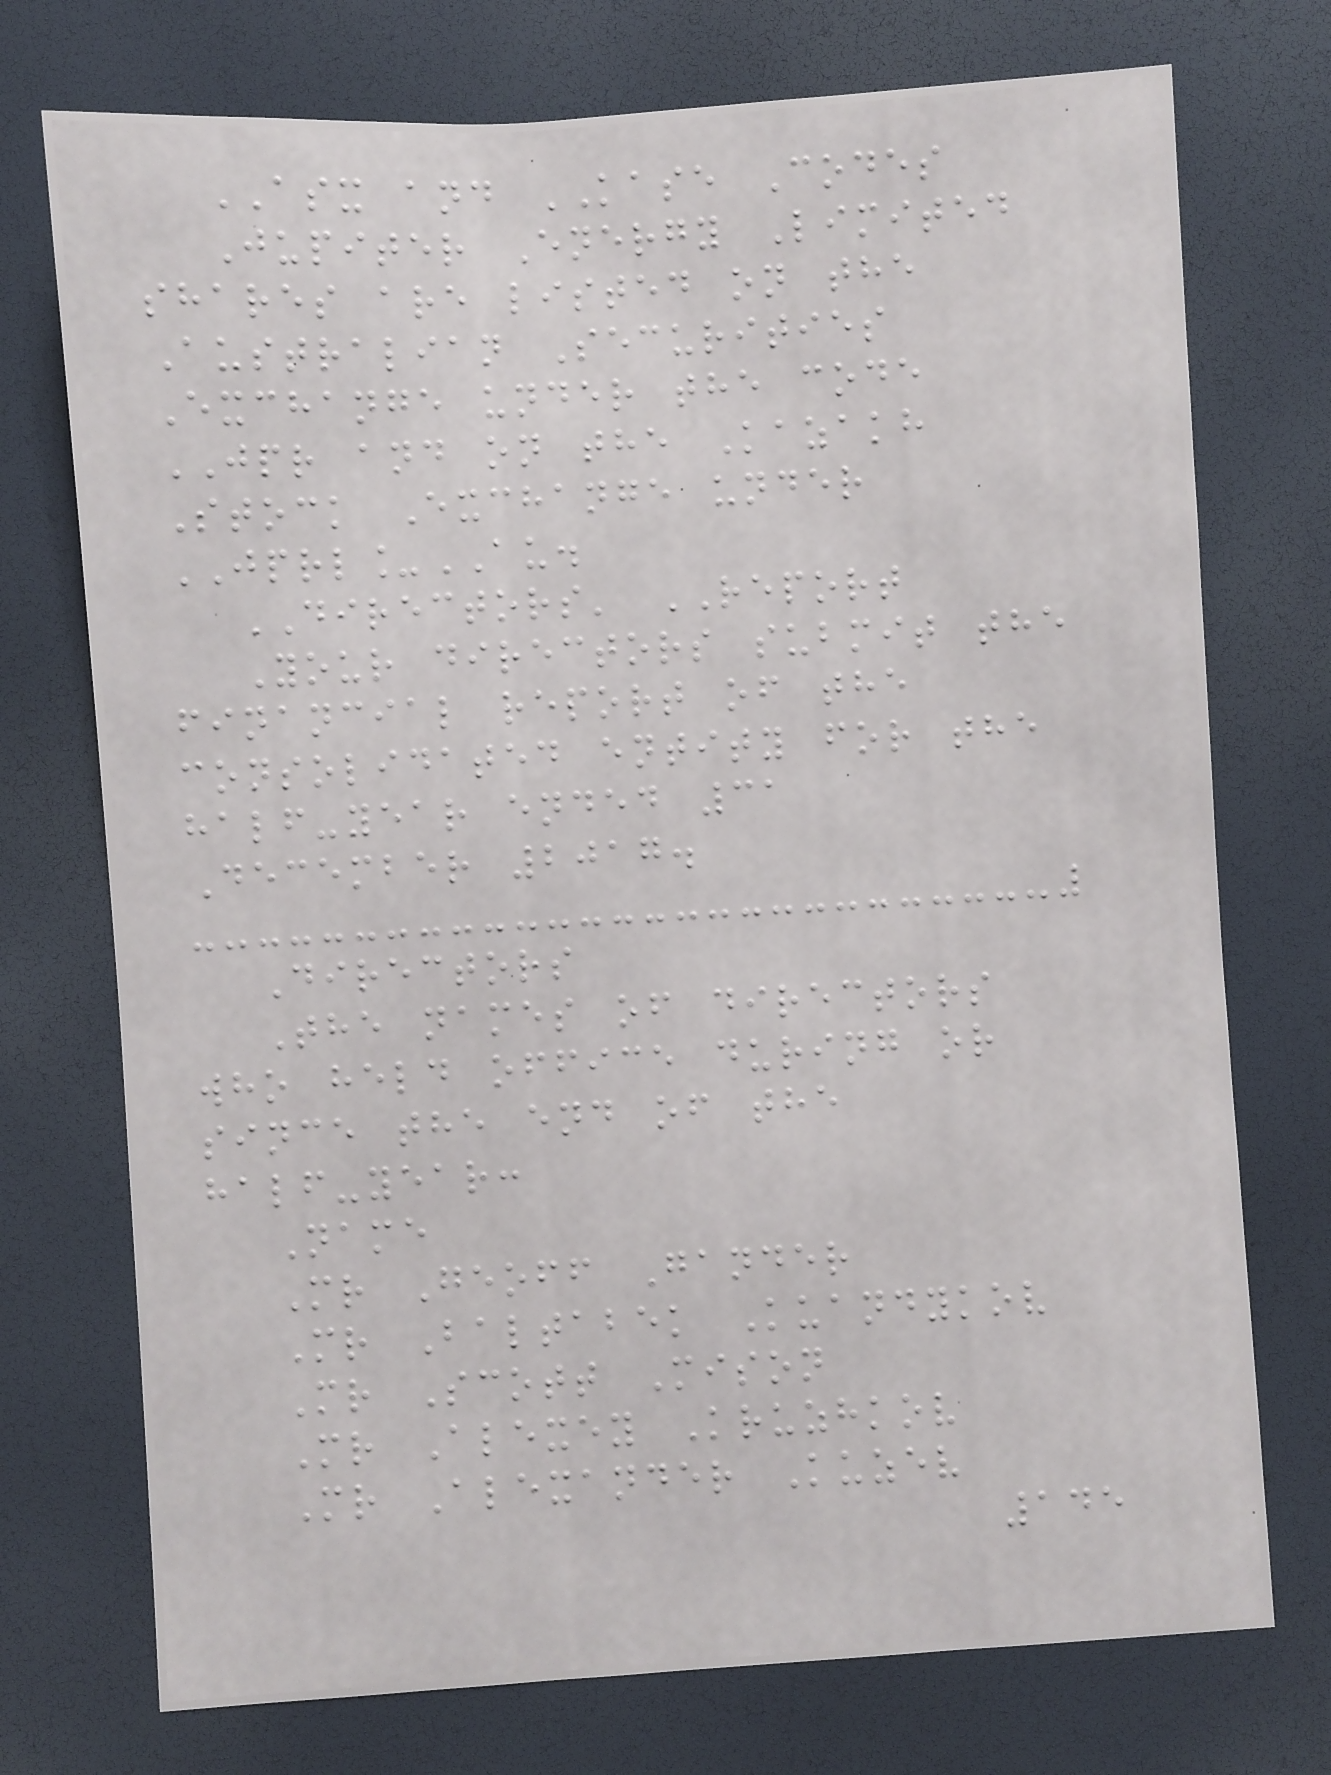ASX and KASE Codes
Jupiter Energy Limited
shares are listed on the
Australian Securities
Exchange under the code
JPR and on the Kazakh
Stock Exchange under
JPRL_AU.
DIRECTORS' REPORT
Your directors submit the
financial report of the
consolidated entity for the
half-year ended 31
December 2017.
Directors
The names of directors
who held office during or
since the end of the
half-year:
Name
Mr Geoff Gander
Mr Baltabek Kuandykov
Mr Scott Mison
Mr Alexey Kruzhkov
Mr Alexander Kuzev
145
